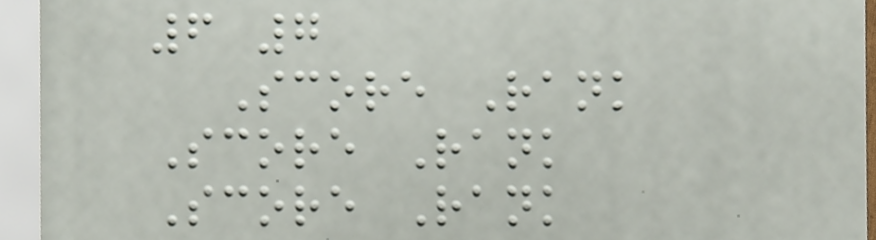6 7
Score Rank
Score Rank
Score Rank
